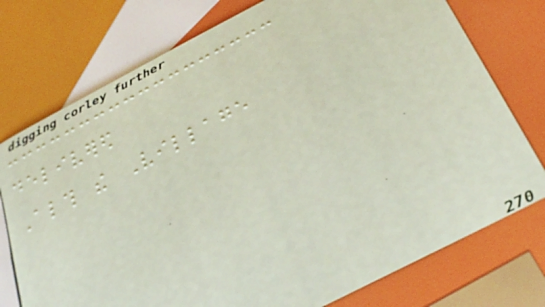delivered
Although the Village
